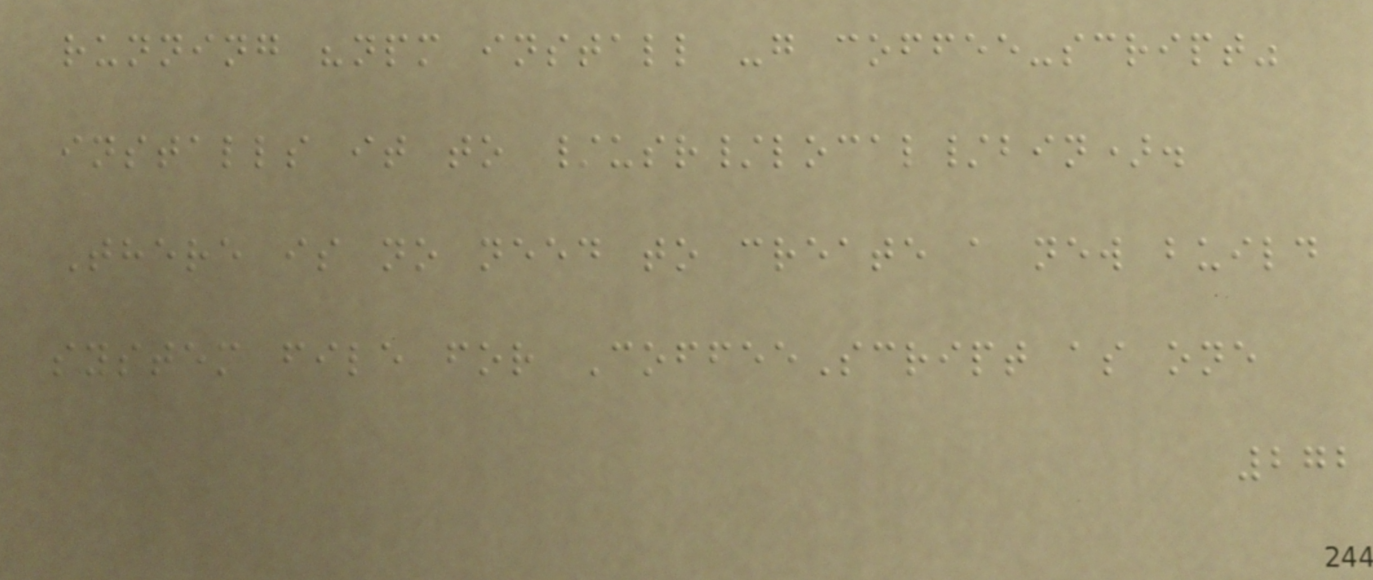running "npm install -g coffee-script"
installs it to /usr/local/bin).
There is no need to create a new build
system file for CoffeeScript as one
272
